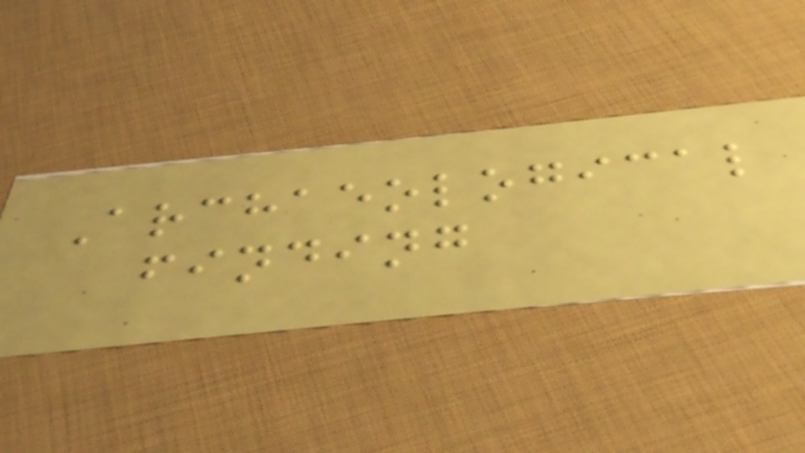Archaeological
finding
